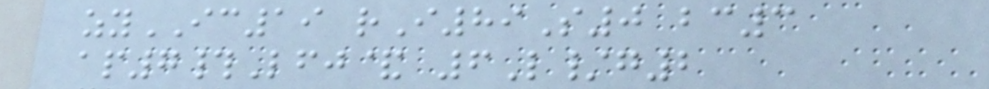zyIC19 rI89S0 bc3
ap7#Lfj& 6L/g2
